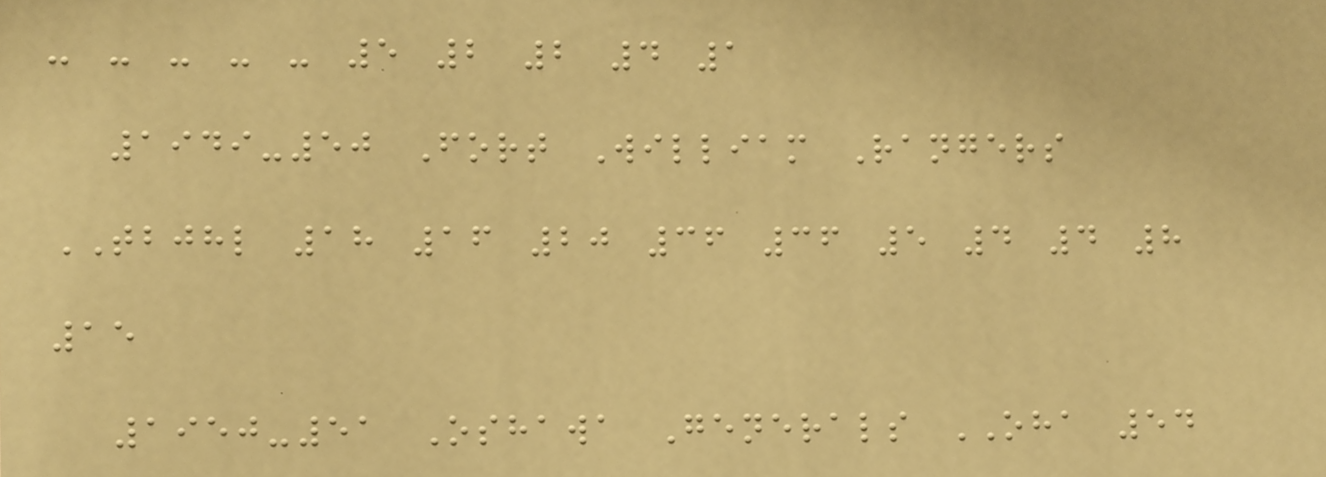- - - - - 5 2 2 4 1
1949-50 Fort William Rangers
TBJHL 18 16 20 36 36 5 4 4 8
15
1950-51 Oshawa Generals OHA 54
